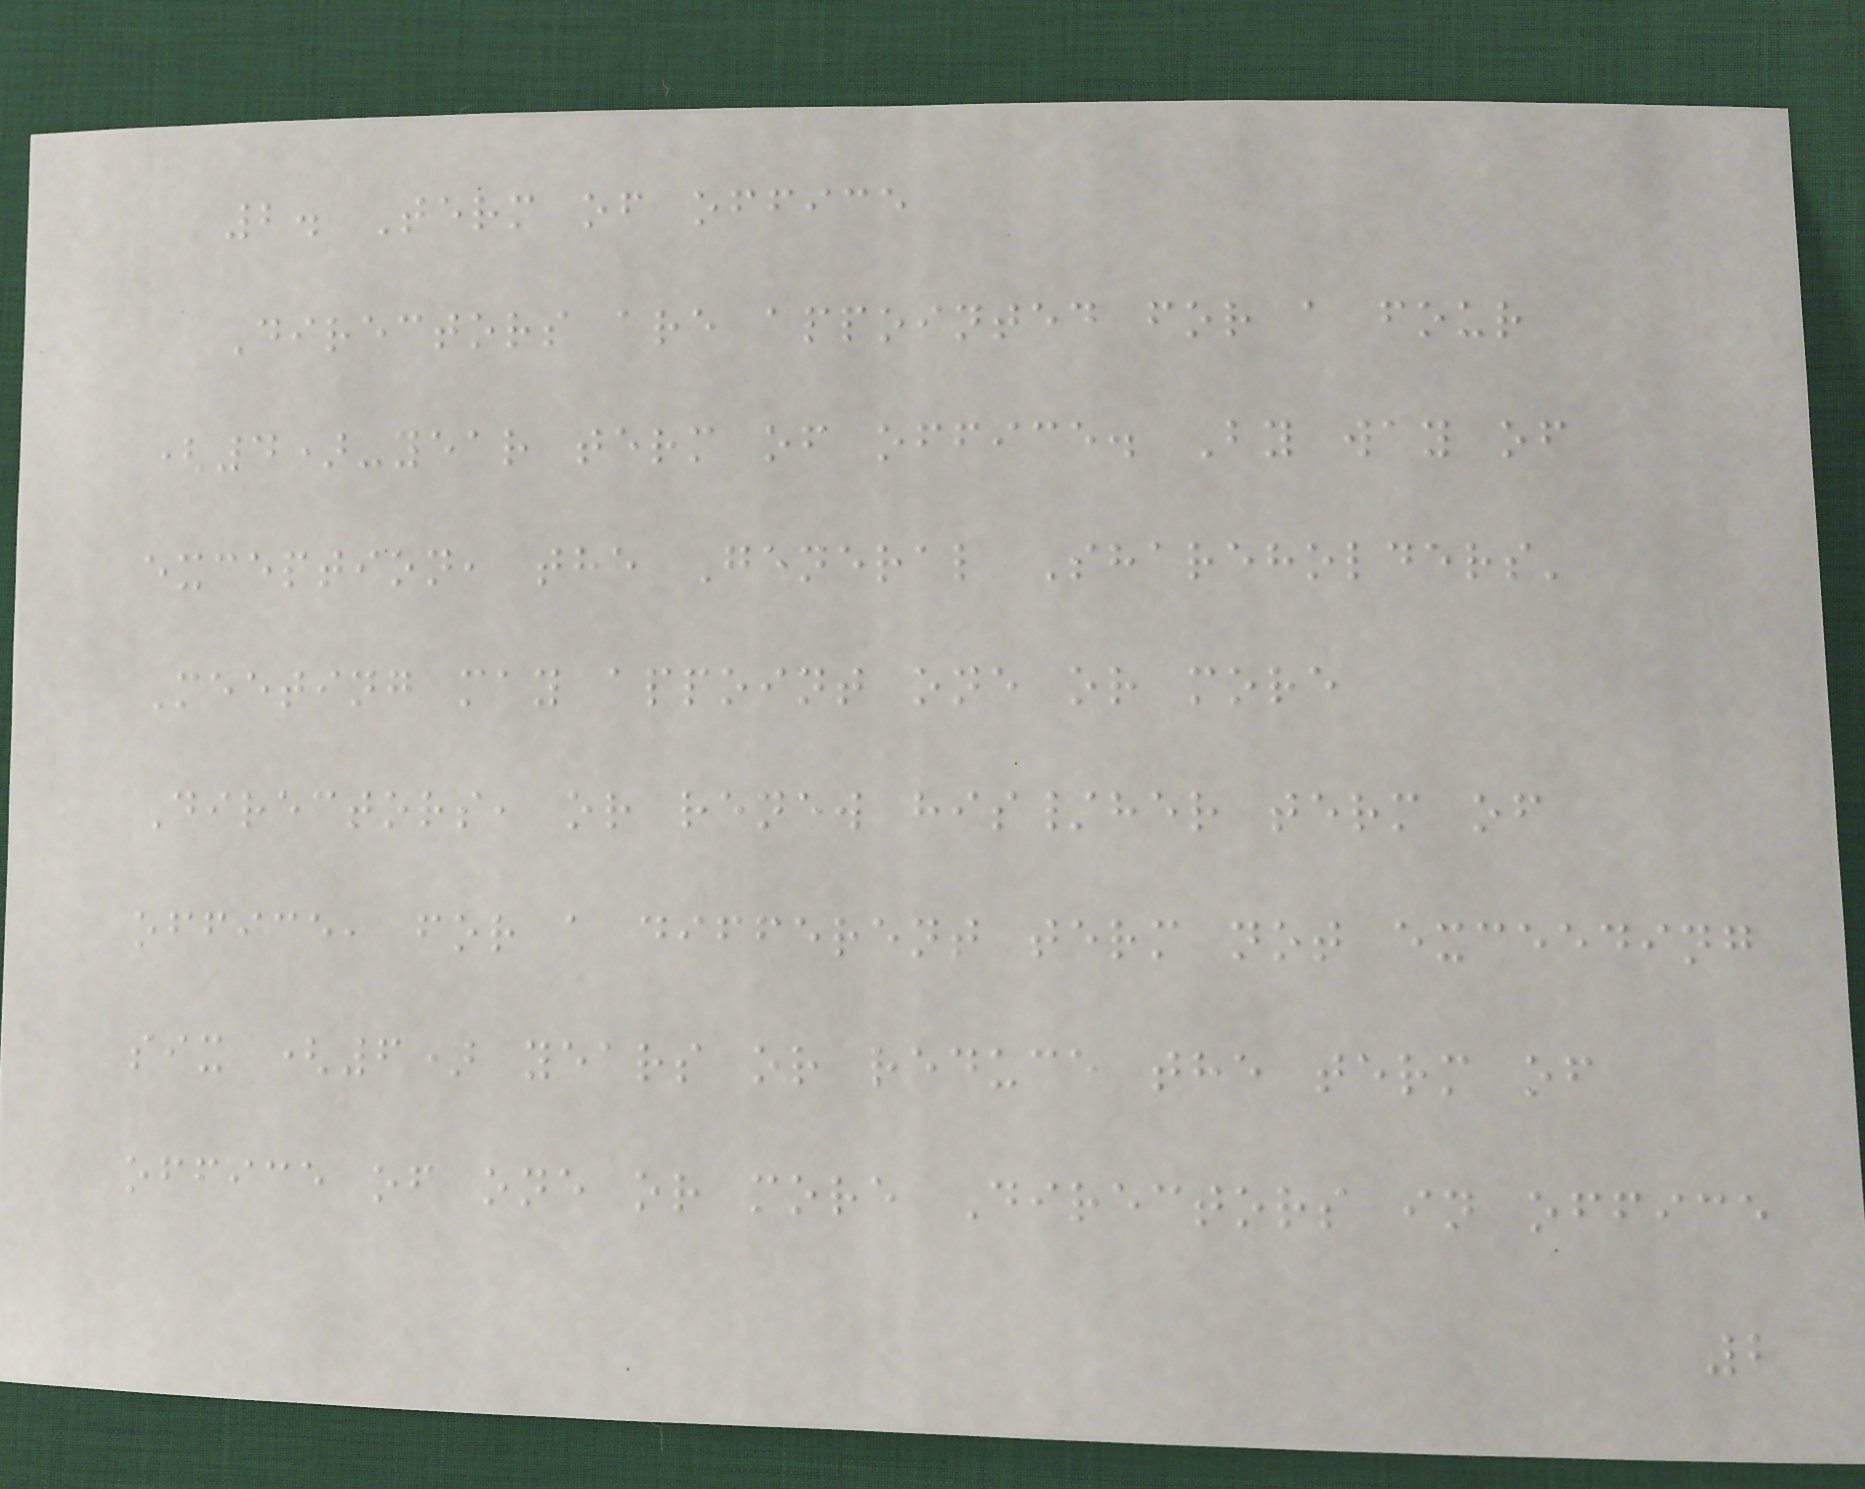2. Term of office
Directors are appointed for a four
(4)-year term of office. By way of
exception, the General Shareholders'
Meeting may appoint one or more
Directors, or renew his/her term of
office, for a different term not exceeding
six (6) years or reduce the term of
office of one or more Directors in office
2
